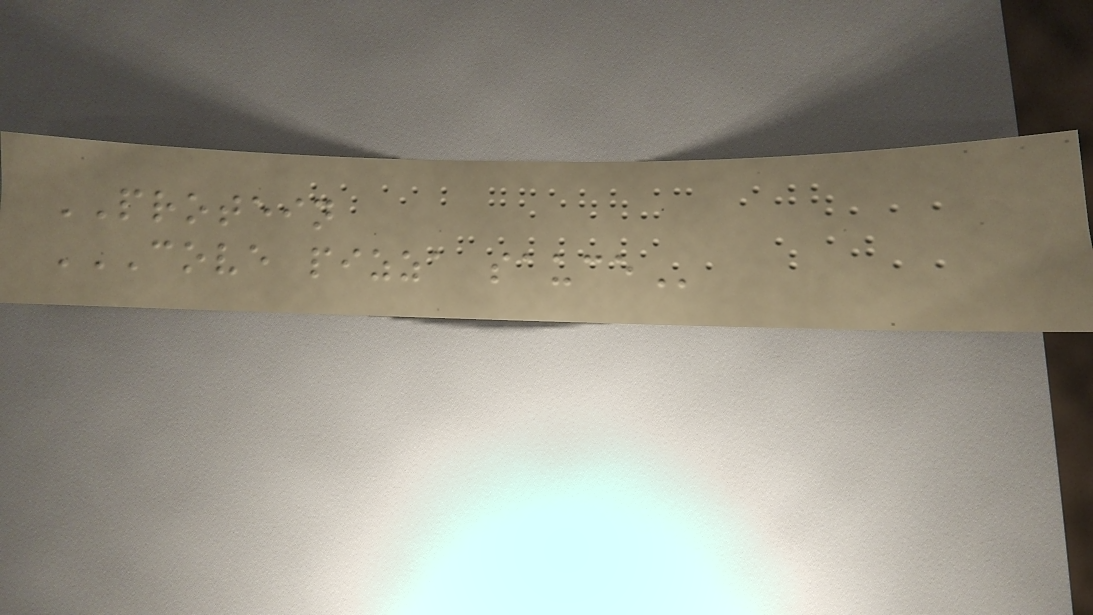PROTEIN
COVE PIZZA SAUCE
